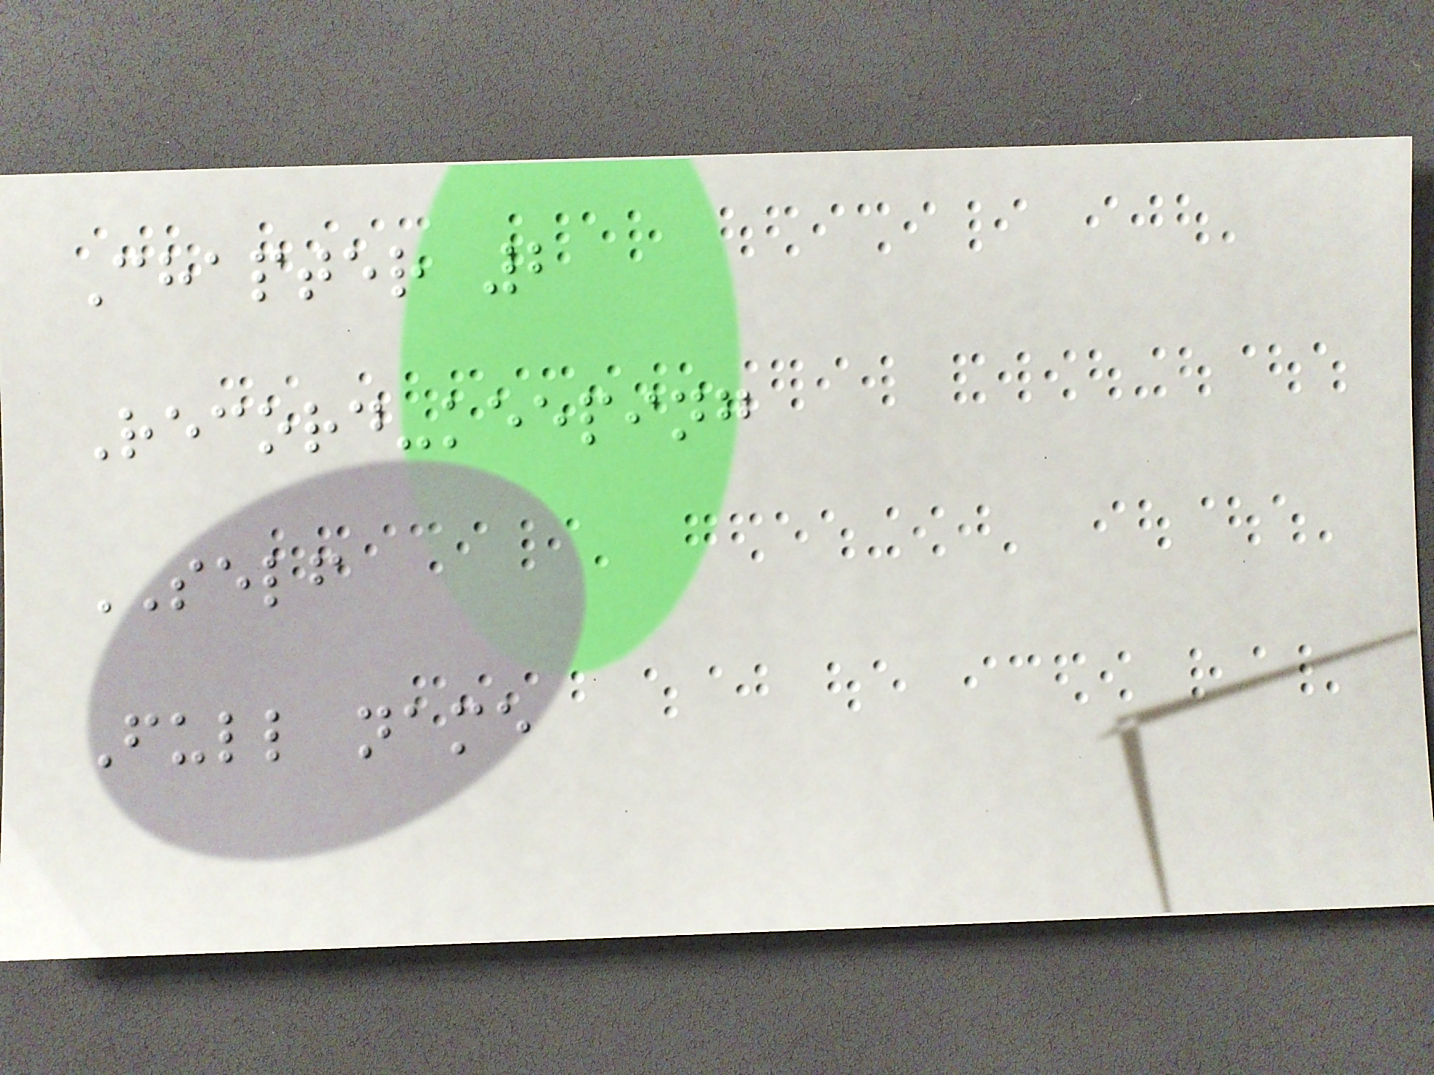Chapter 2
Record-keeping
SELF
Full name
